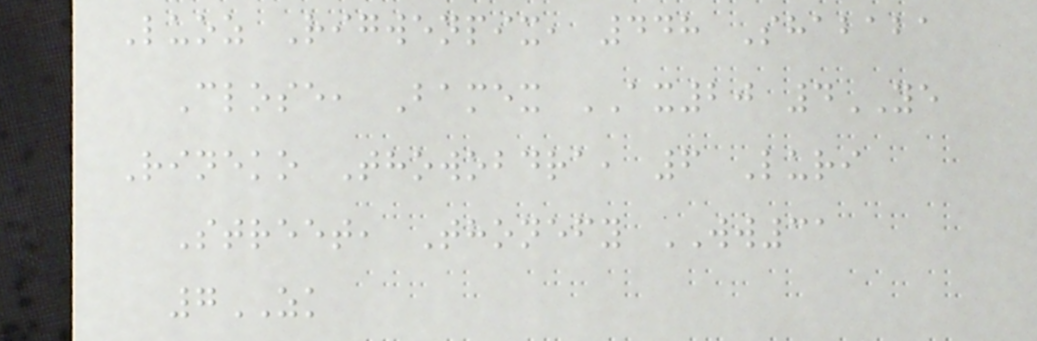Luoz Rigwenpix, 448 Shababa
Close, Bamex AX20 4YE
Rineko Thowobdra, 6 Luri
Street, Thonefy WW31
7ZK
